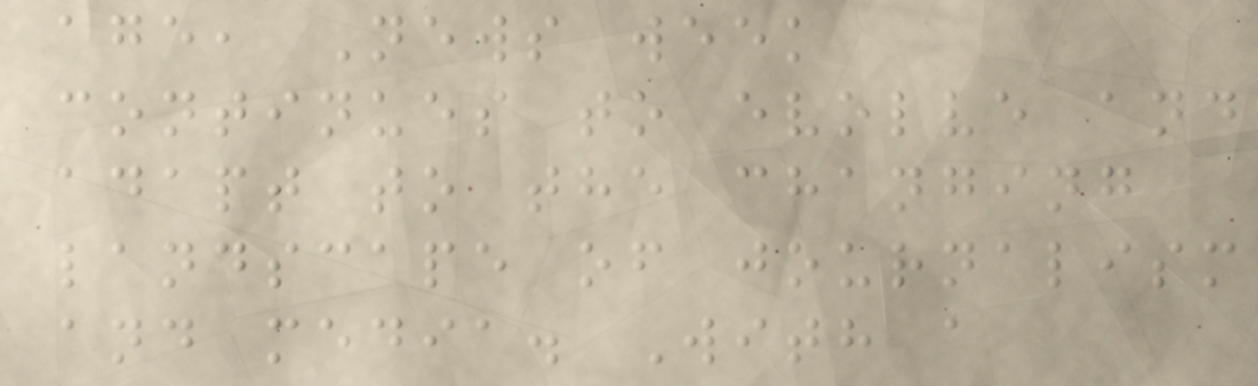age, News week
continues to evolve and
adapt to the changing
landscape of journalism
and media. With a
